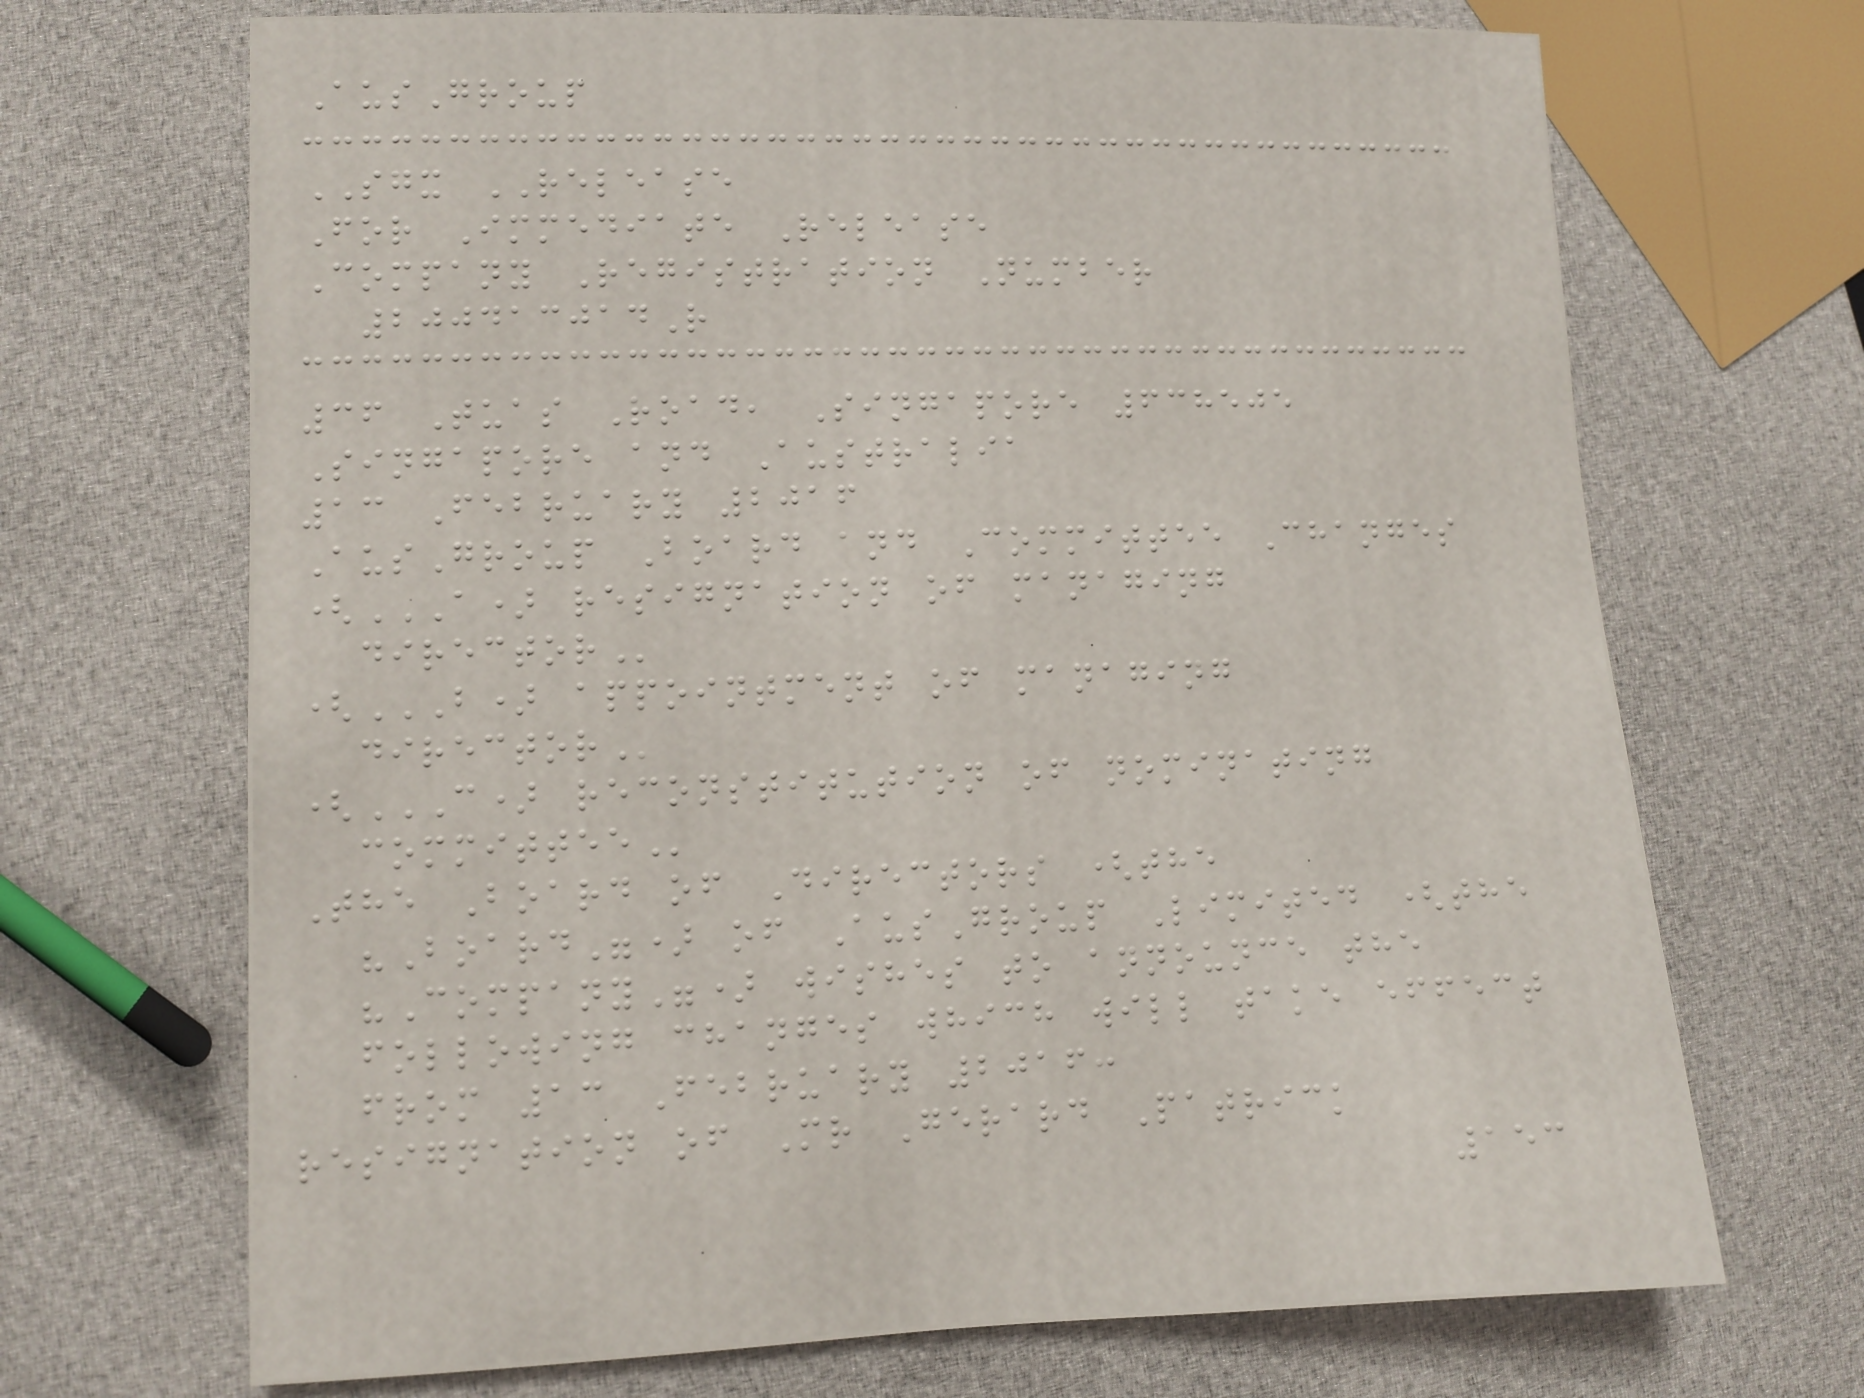AusGroup
SGX RELEASE
For Immediate Release
Company Registration Number
200413014R
36 Tuas Road, Singapore 638505
Singapore and Australia
13 February 2016
AusGroup Board and Committee Changes
(A) RESIGNATION OF MANAGING
DIRECTOR
(B) APPOINTMENT OF MANAGING
DIRECTOR
(C) RECONSTITUTION OF NOMINATING
COMMITTEE
The Board of Directors (the
"Board") of AusGroup Limited (the
"Company") wishes to announce the
following changes which will take effect
from 13 February 2016:
resignation of Mr Gerard Patrick
153
